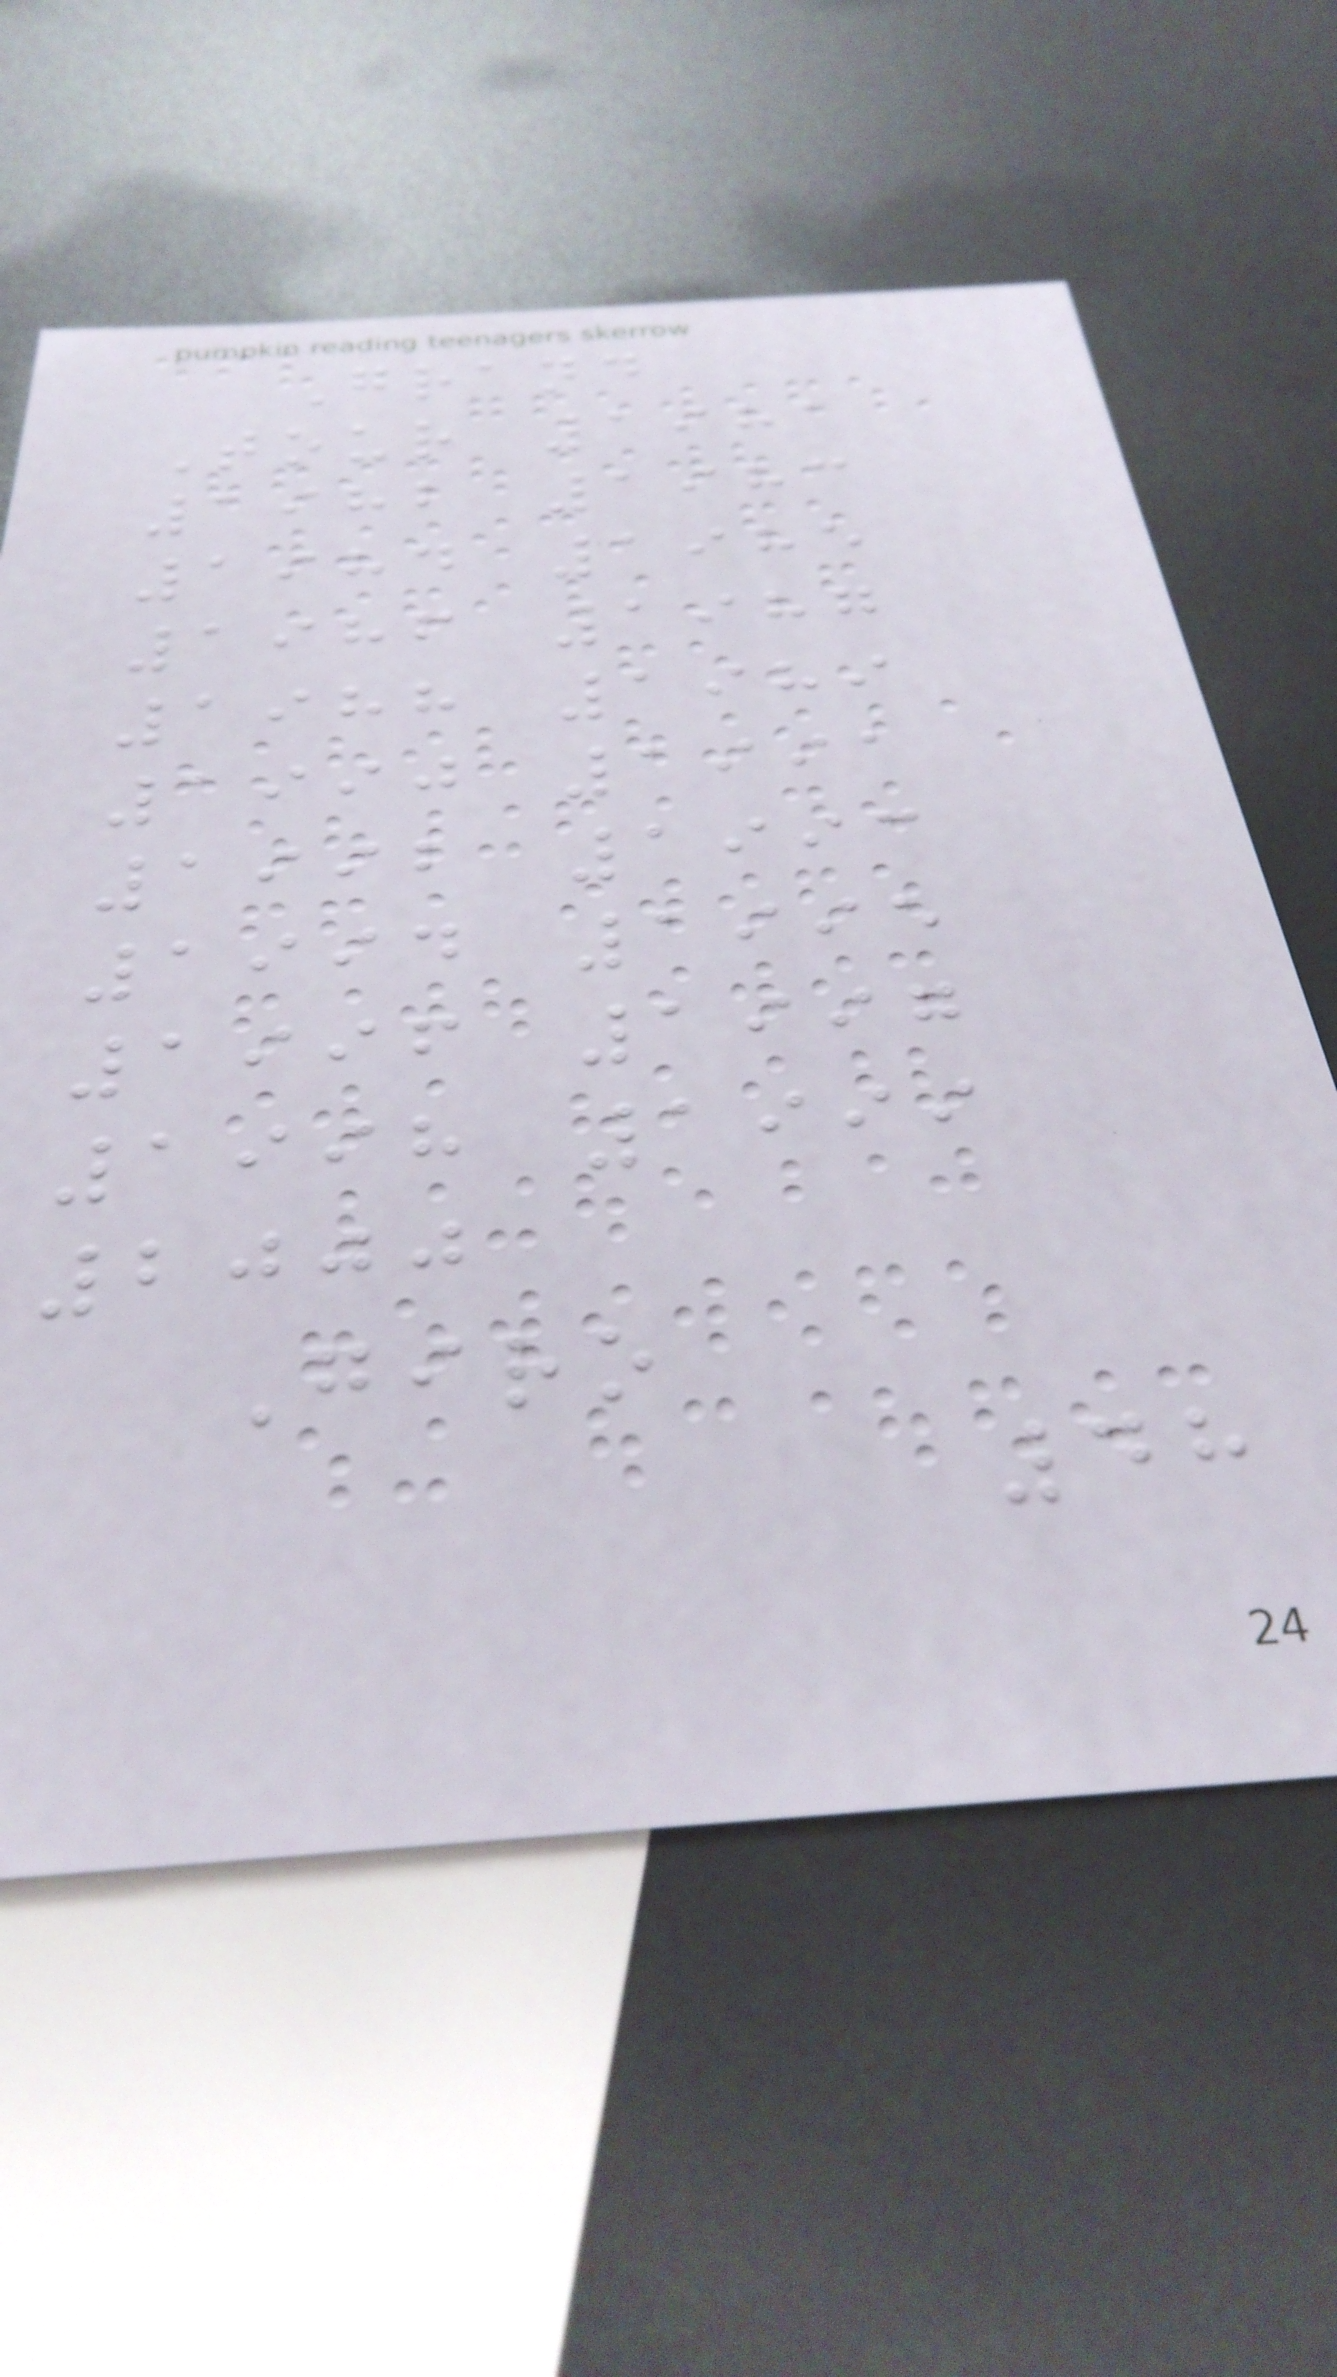Grand
Tour 1981
1982 1983
1984 1985
1986 1987
1988 1989
1990 1991
1992 1993
1994 1995
1996 1997
1998 1999
2000
Giro
48
